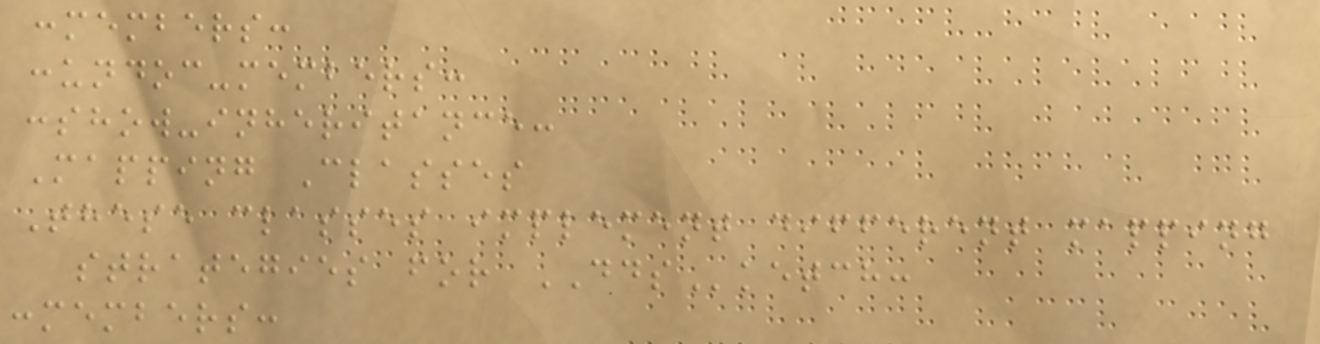:members:
:undoc-members:
:show-inheritance:
Mapping Classes
These classes implement different mapping
strategies for DDSketch:
:members:
